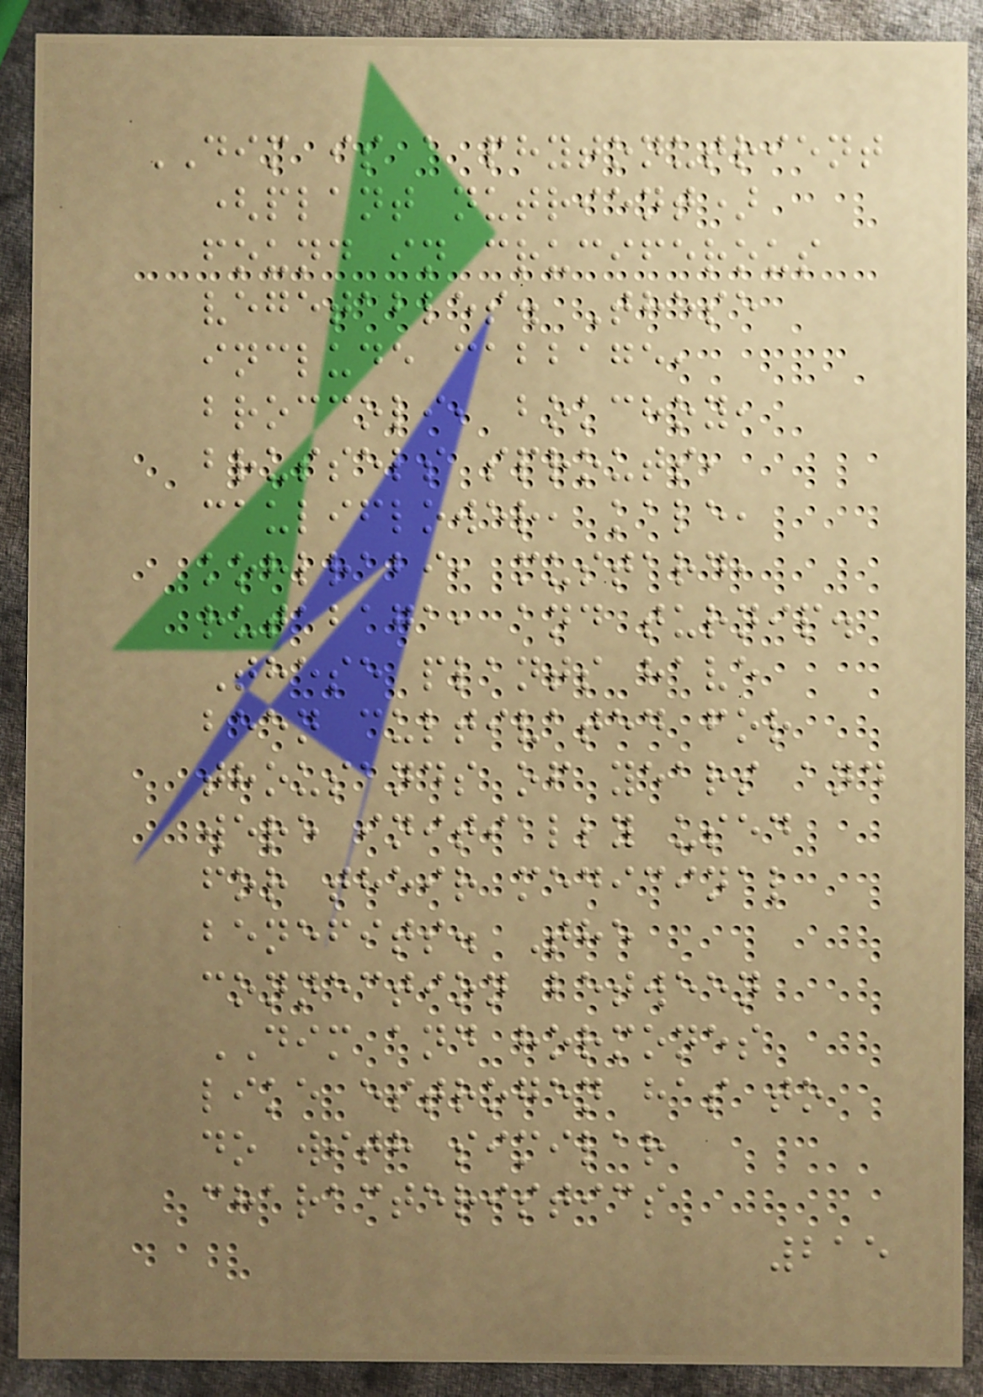DIM is a phytonutrient
(plant nutrient)
found in cruciferous
vegetables. These
include cabbage,
broccoli, bokchoy,
brussels sprouts,
cauliflower, kale,
kohlrabi, mustard,
rutabaga, and turnip.
These plants have
been cultivated for
thousands of years and
were initially used
for their medicinal
benefits. The
connection between
DIM and hormones
like estrogen has to
do with similar
characteristics
215
